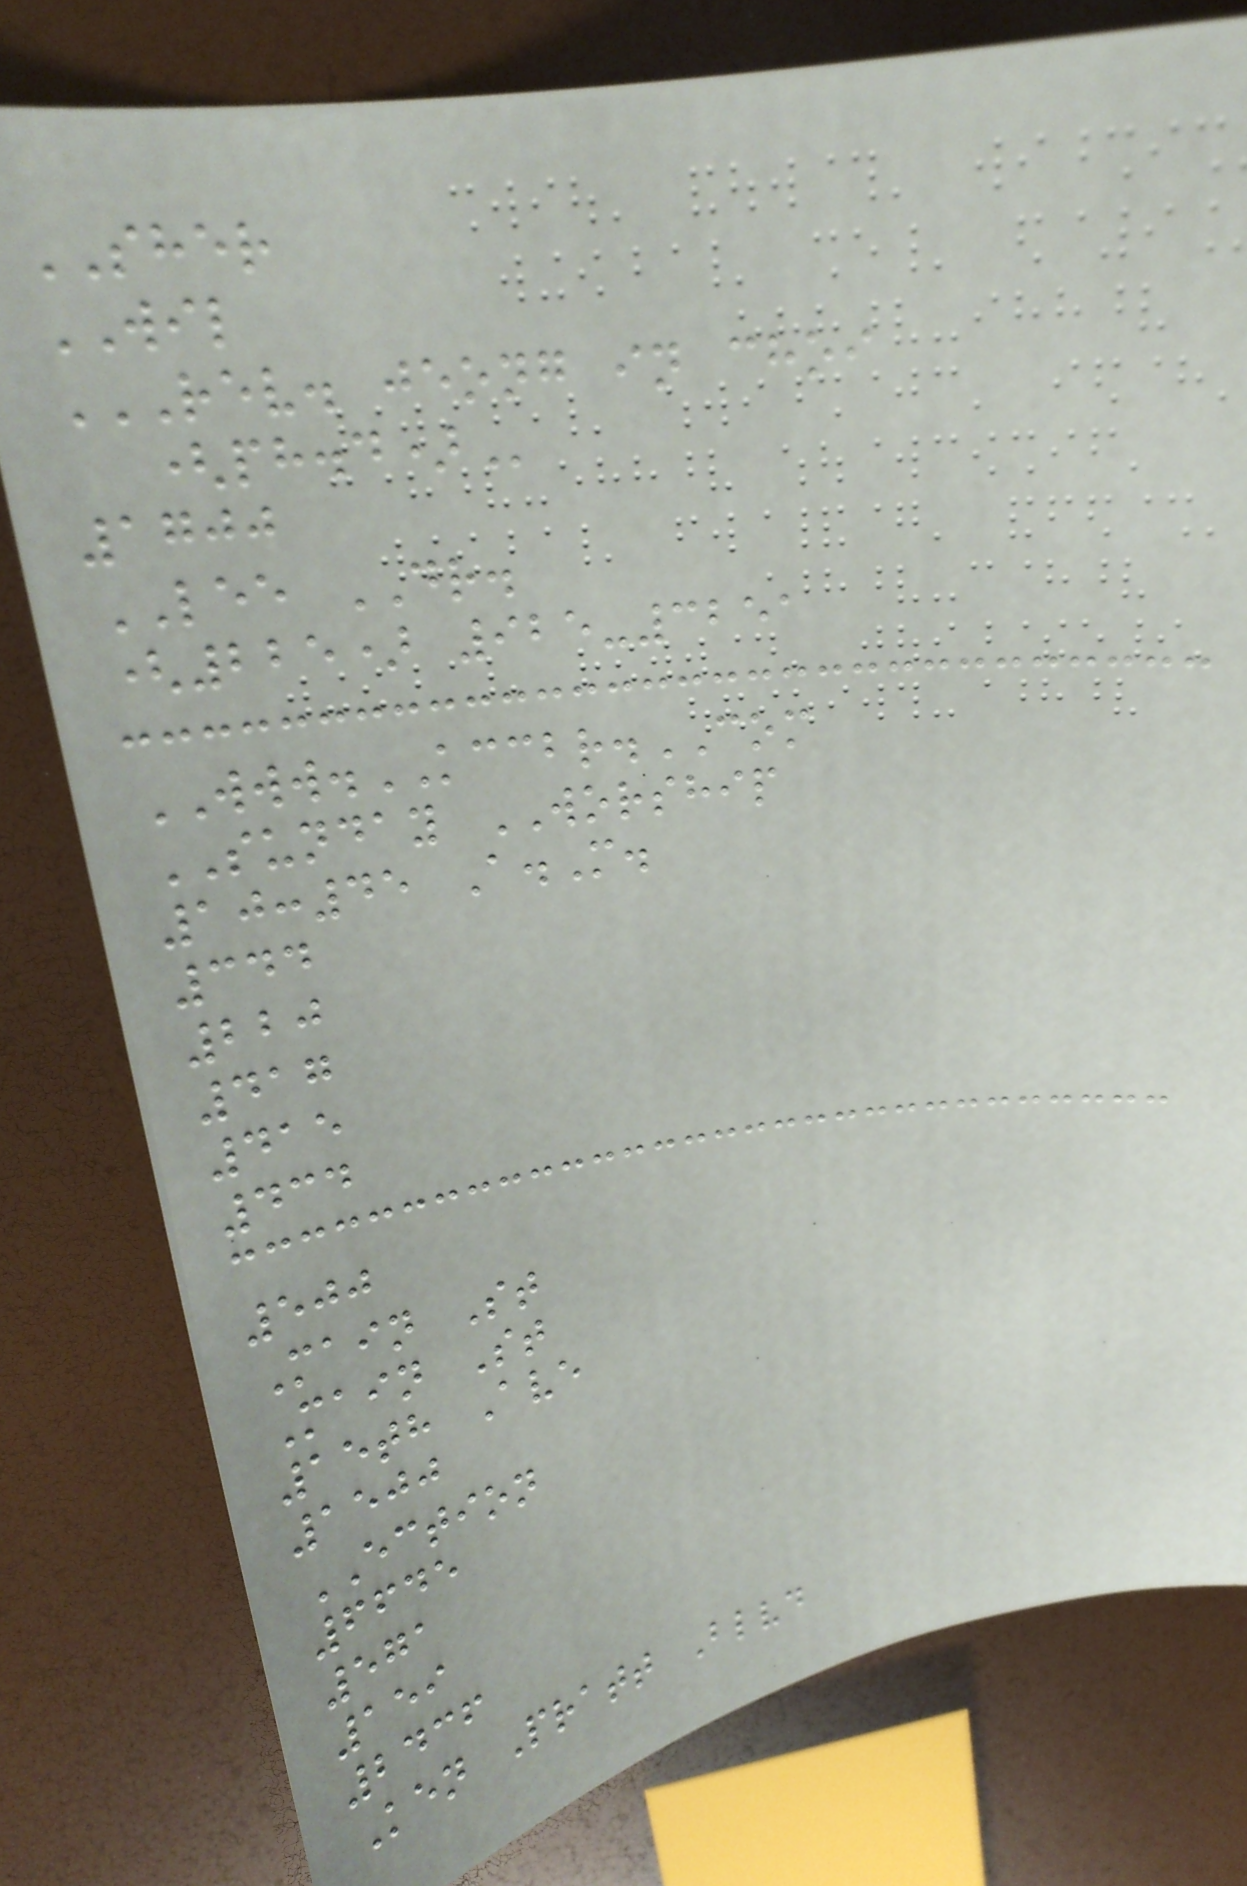SHER
WIL
REV. JEONG IN CHOI
(PH.D)
1700
LEE DR.
(225) 925-3251
WWW.KCCBR.COM
SUNDAY WORSHIP
10:45 A.M.
344
220
417
415
434
500
Main St
Main St
15th Ave
1500
ECTION
6645
571
159
2436
Ken Pratt Blvd
